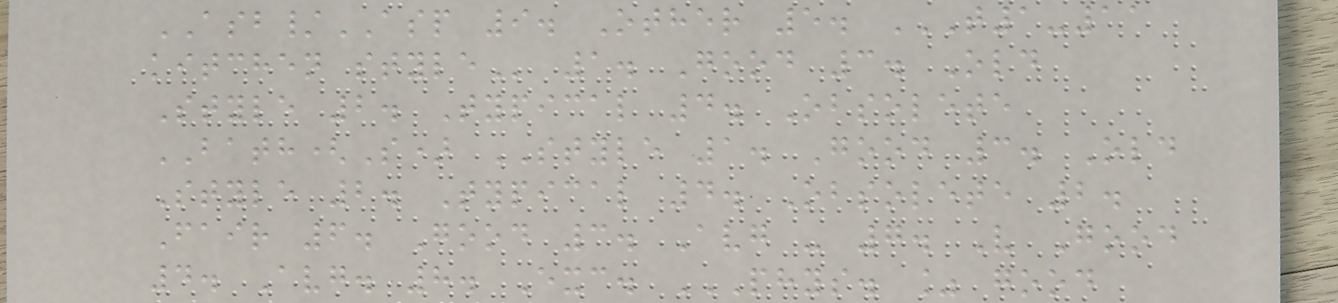ASB/ASP 9. Other 5. T1-11
KITCHEN STYLE 1. Good 3. Old
Style 2. Typical 4. Obsolete
BATH(S) STYLE 1. Good 3. Old
Style 2. Typical 4. Obsolete 2.
Fair 6. Good 3. Avg - 7. V Good
4. Avg. 8. Exc. PHYS. % GOOD
